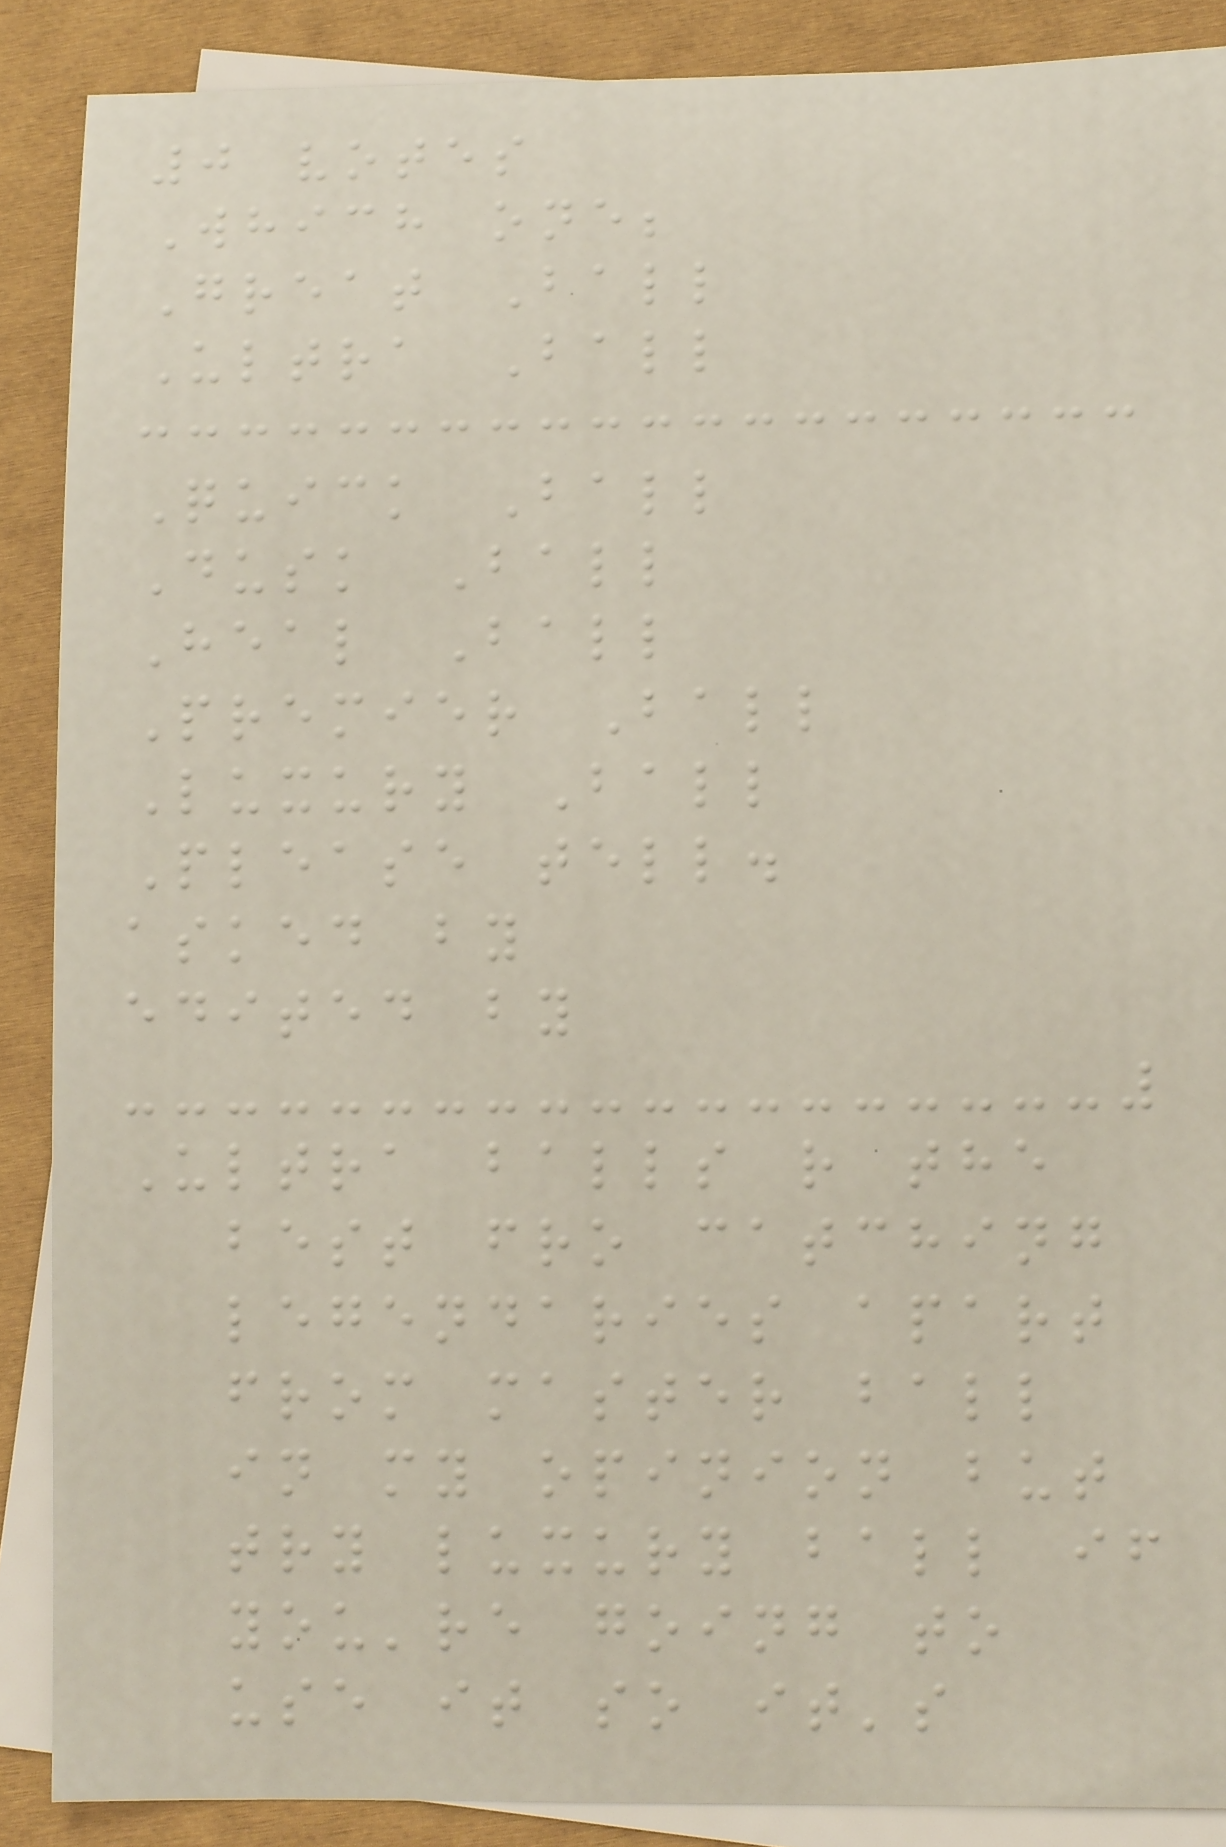0 votes
Which one;
Great Ball
Ultra Ball
Quick Ball
Dusk Ball
Heal Ball
Premier Ball
Luxury Ball
Please tell.
asked by
edited by
Ultra balls r the
best fro catching
legendaries apart
from master ball
in my opinion but
try luxury ball if
you're going to
use it so it's
